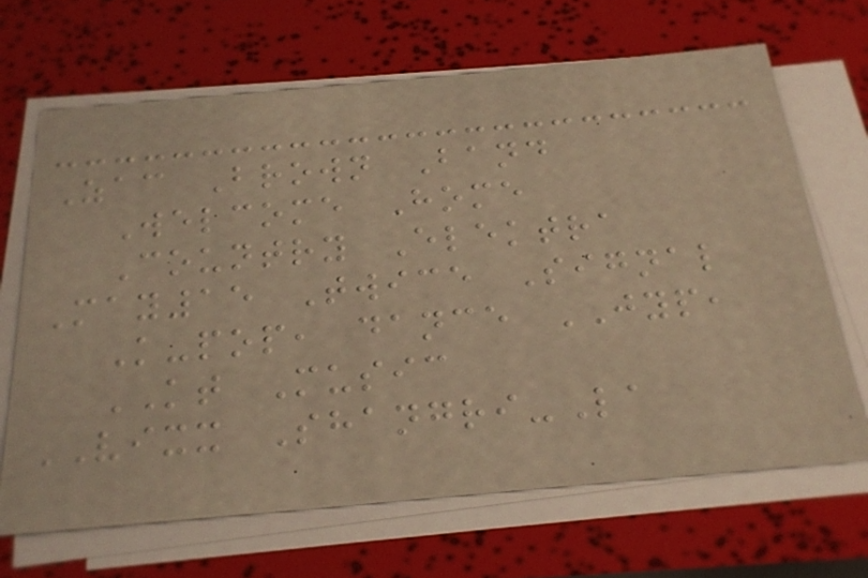Zac Brown Band
Welcome Home
Country Elektra
May15 Twice Signal
K-pop, dance JYP,
KT Music
VIXX Shangri-La
